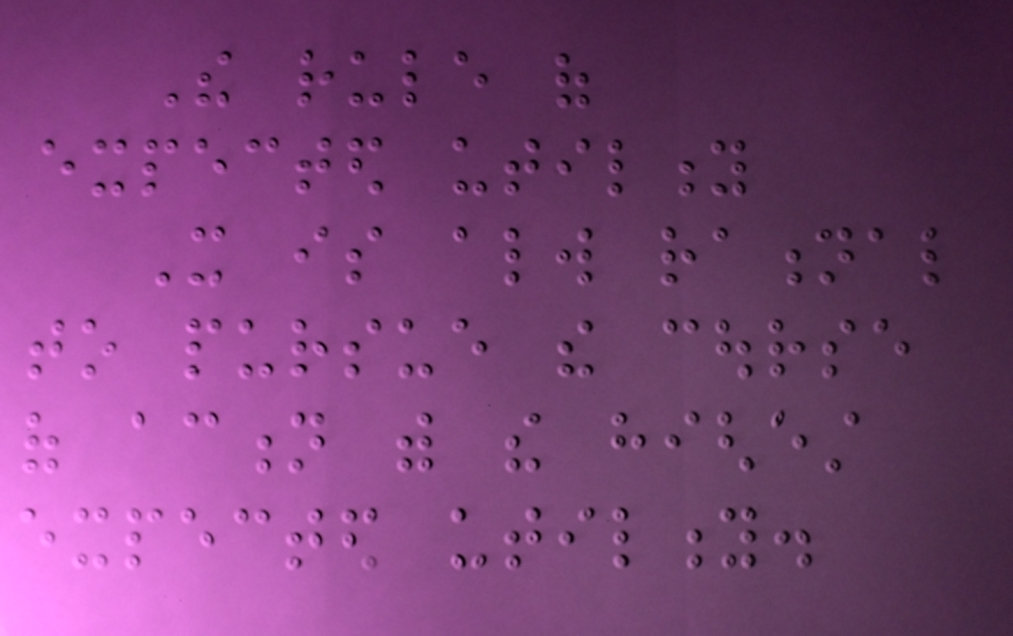The rule of
expected utility
It is always rational
to pursue the course
of action with the highest
expected utility.
